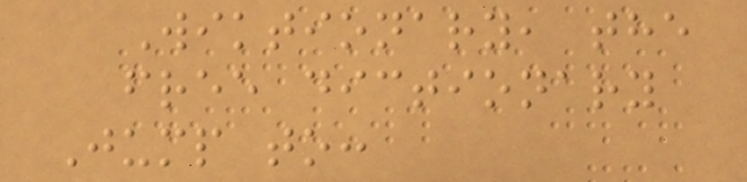Wiktionary, the
free dictionary
Jump to:
